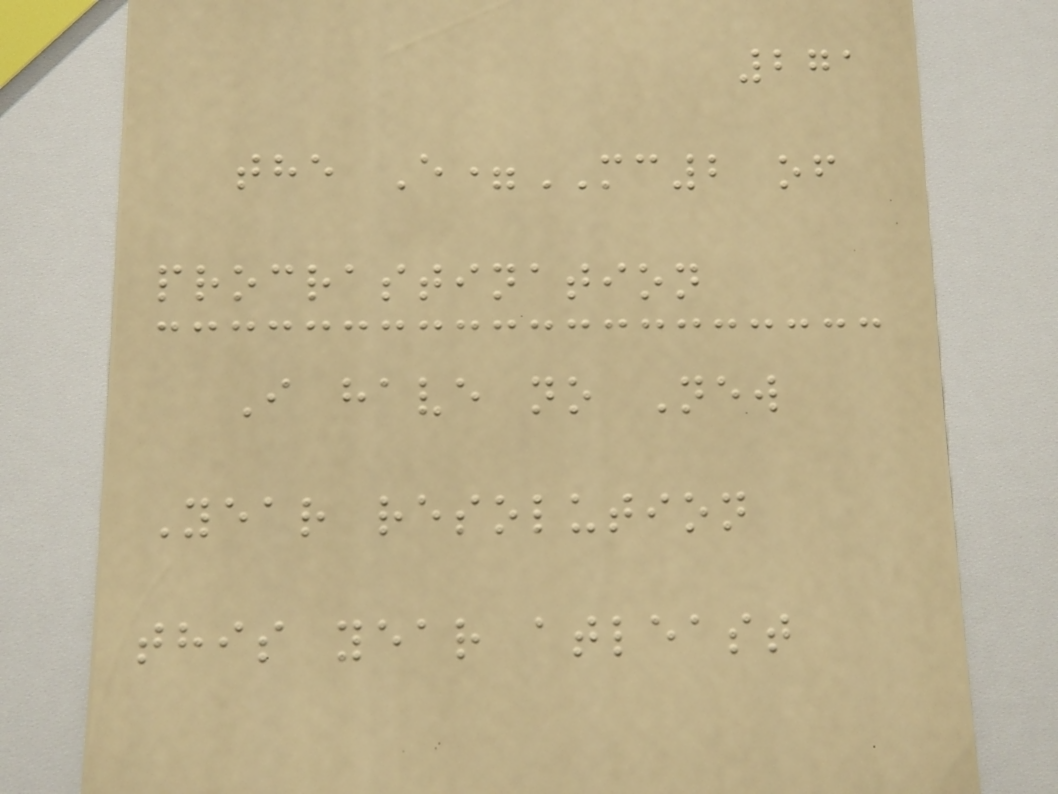271
the E=MC2 of
procrastination
I have no New
Year resolution
this year atleast
